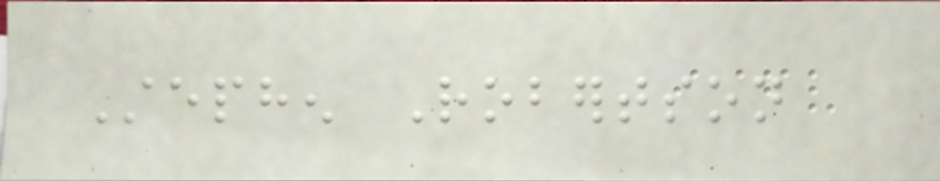Stephen Robertson
